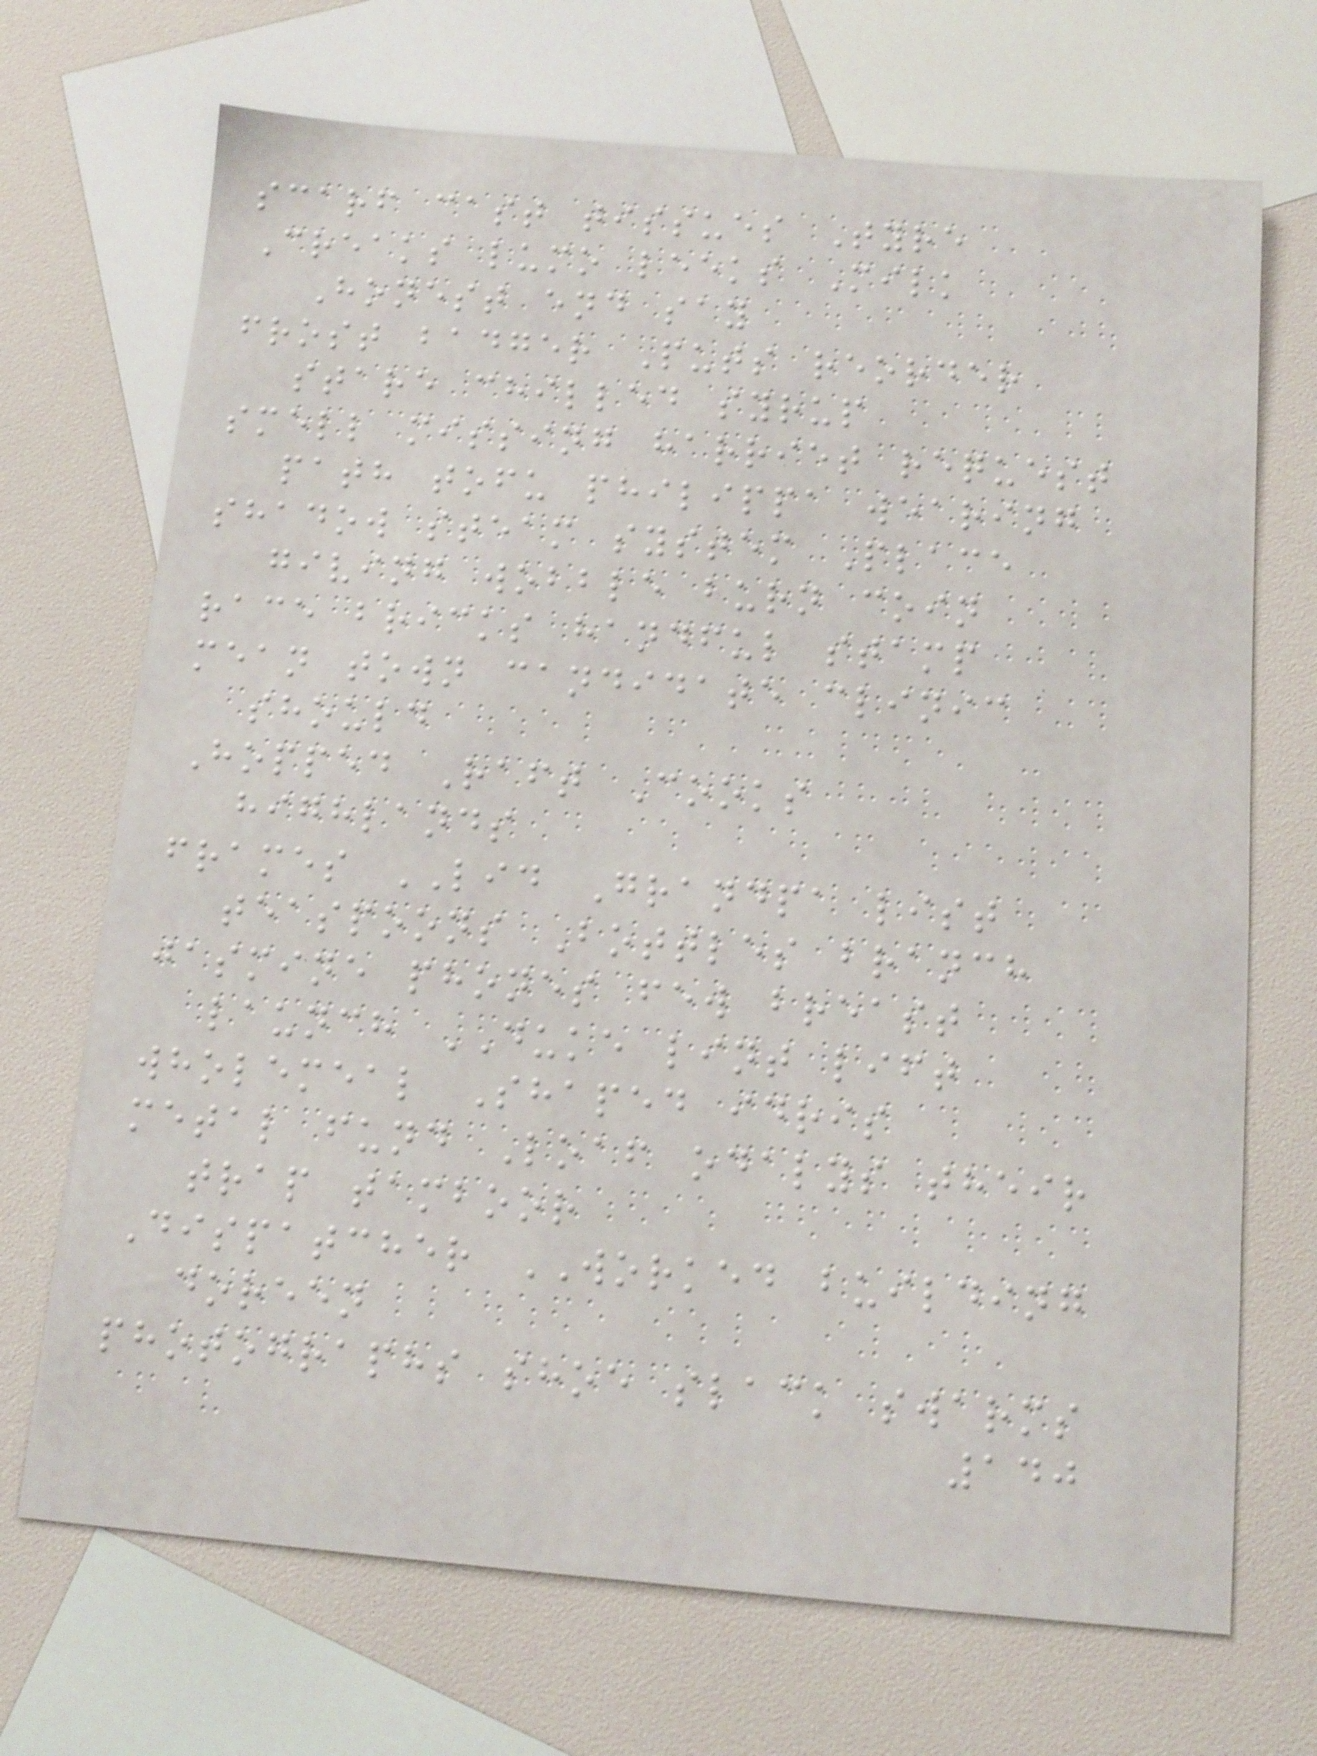scarf cast tissues Tyre
Creaks lumo leeks Milk
Honest end say
frost badger Puts reorder
stare chilled syrup
smell missing harriet request
path tofu philippa wearing
shadow steam system Place
giving wobble burn coin
race bricks handful stamp
mean town candidate clinic
should
Hopped Raft Cooks
highlands
frames LID Grandpa list
teaspoons Bottles branch
jasmine phones few breast
launch DUKE lint lift
wholemeal Shaped idris
metal fund Loaf odalys their
trap tamboor
Dispatcher WORKED building
doreen
photographs shoe slack swarms
140
